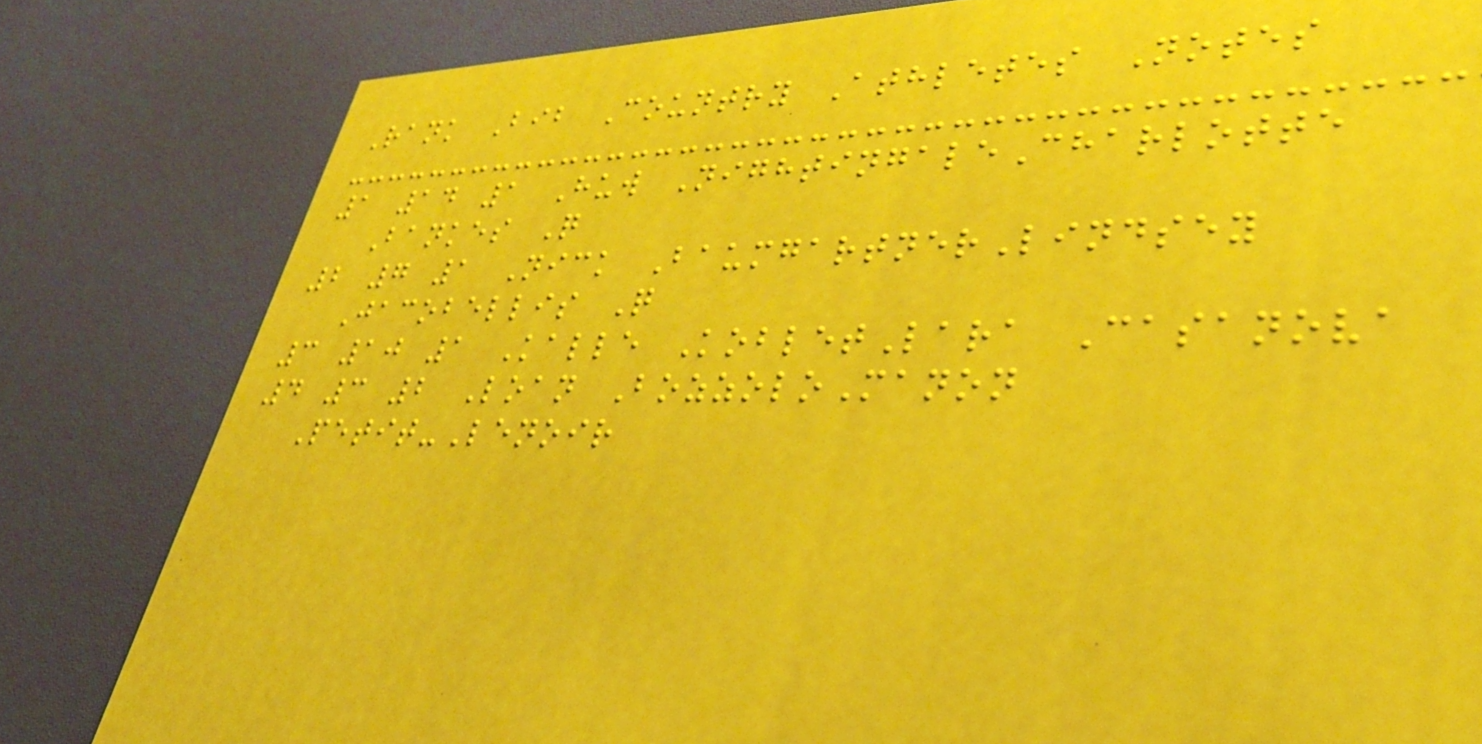Rank Bib Country Athletes Notes
1 14 1 Huw NightingaleCharlotte
Bankes Q
2 7 1 Nick BaumgartnerLindsey
Jacobellis Q
3 10 1 Kalle KobletLara Casanova
4 3 2 Loan BozzoloManon
Petit-Lenoir
